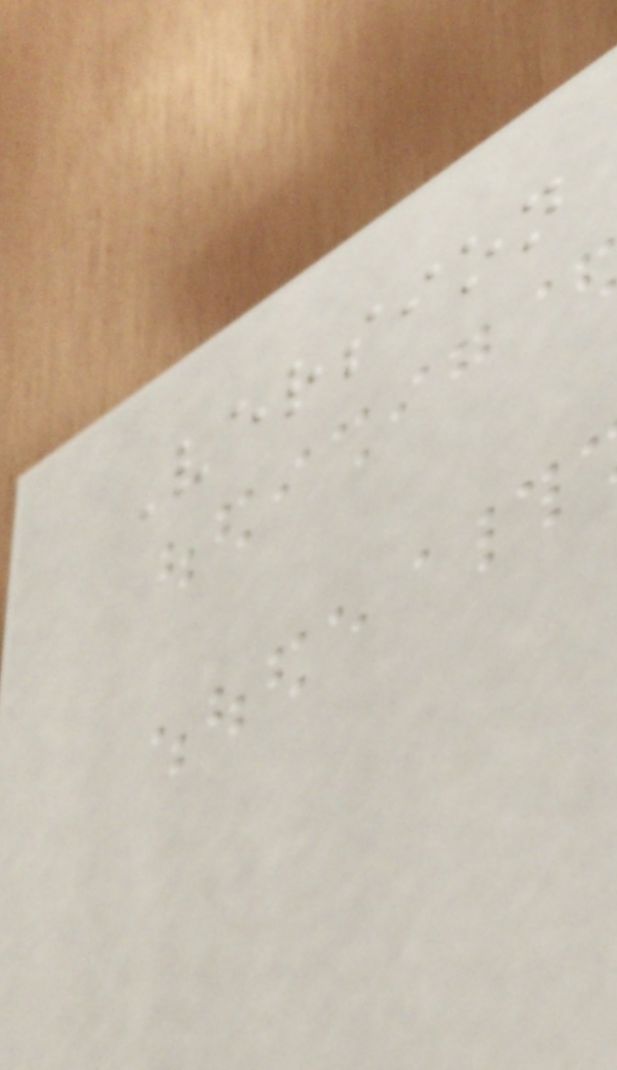Version
